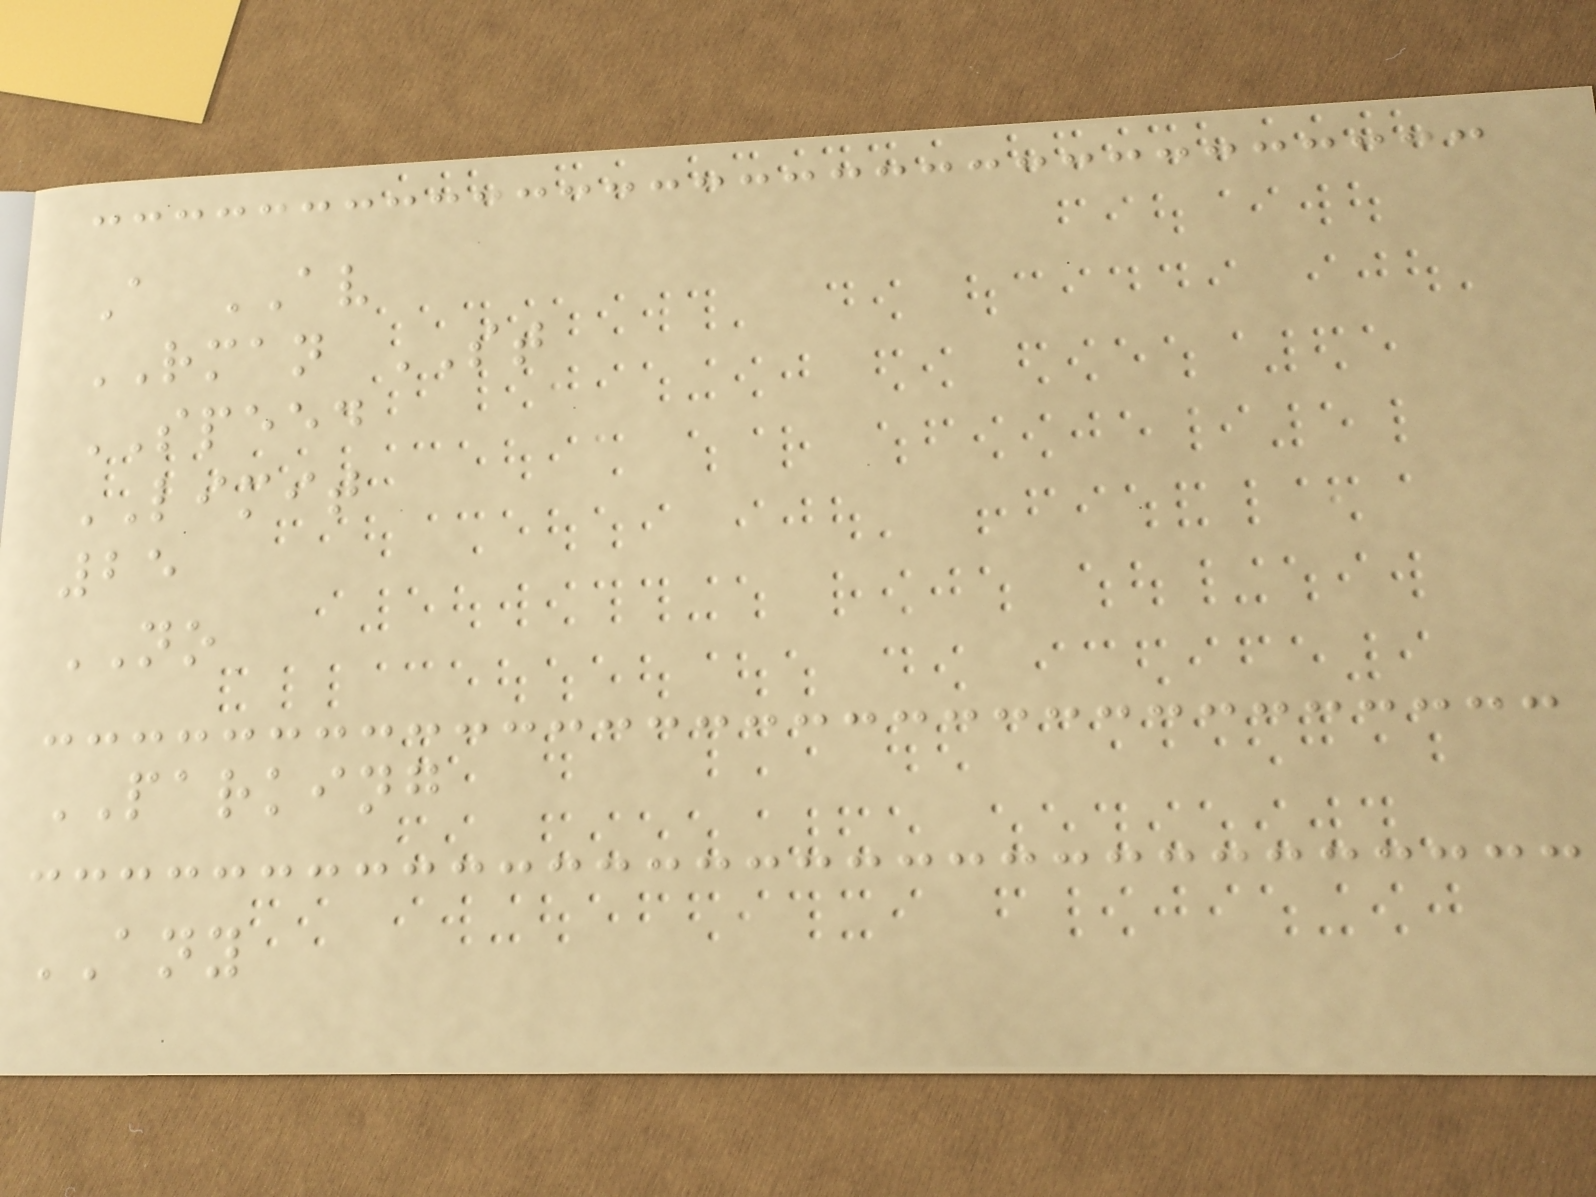A AV
RMAN ST
SPEED
LIMIT
25
NO
PARKING
ANY
